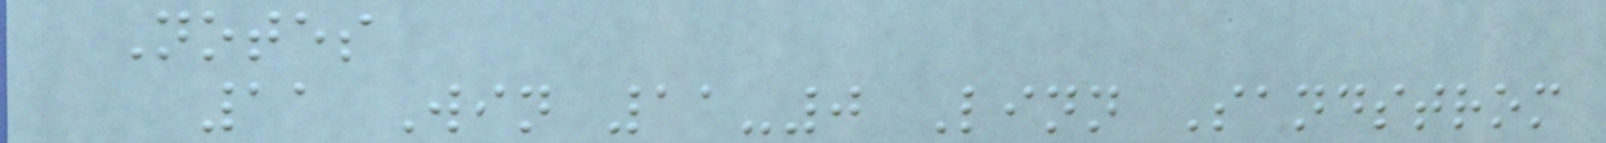Notes
11 Win 11-0 Linn Sandstrom
